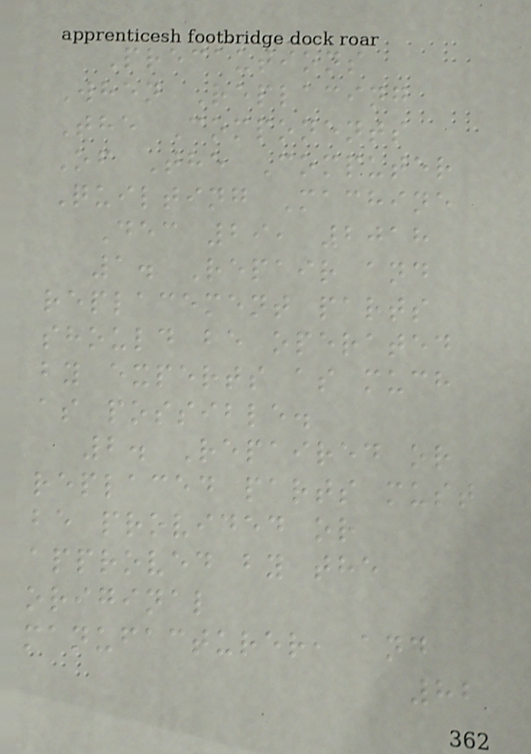Precautions
When Replacing
The Components
Of The Computer
Quilting Machine
Dec 29, 2018
1. Repair and
replacement parts
should be operated
by experts as much
as possible.
2. Repaired or
replaced parts must
be provided or
approved by the
original
manufacturer, and
82
